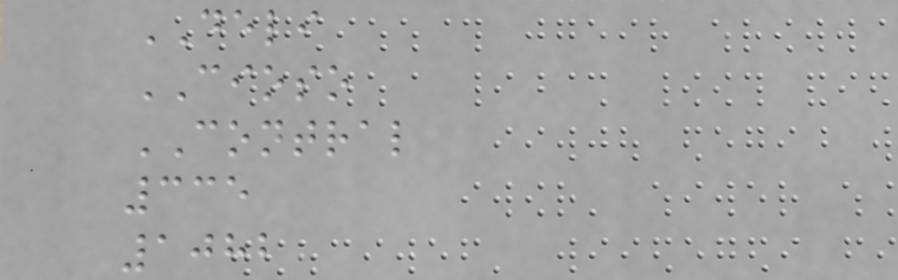DELI
CIOSO
CONTRAL
335
1082
